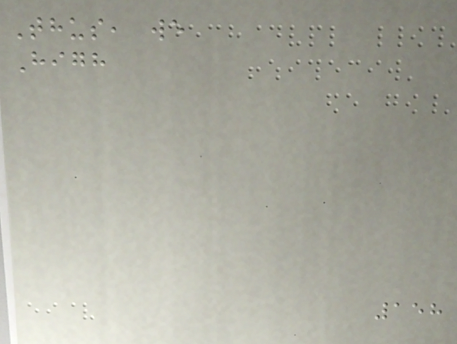Thus, we
High
158
